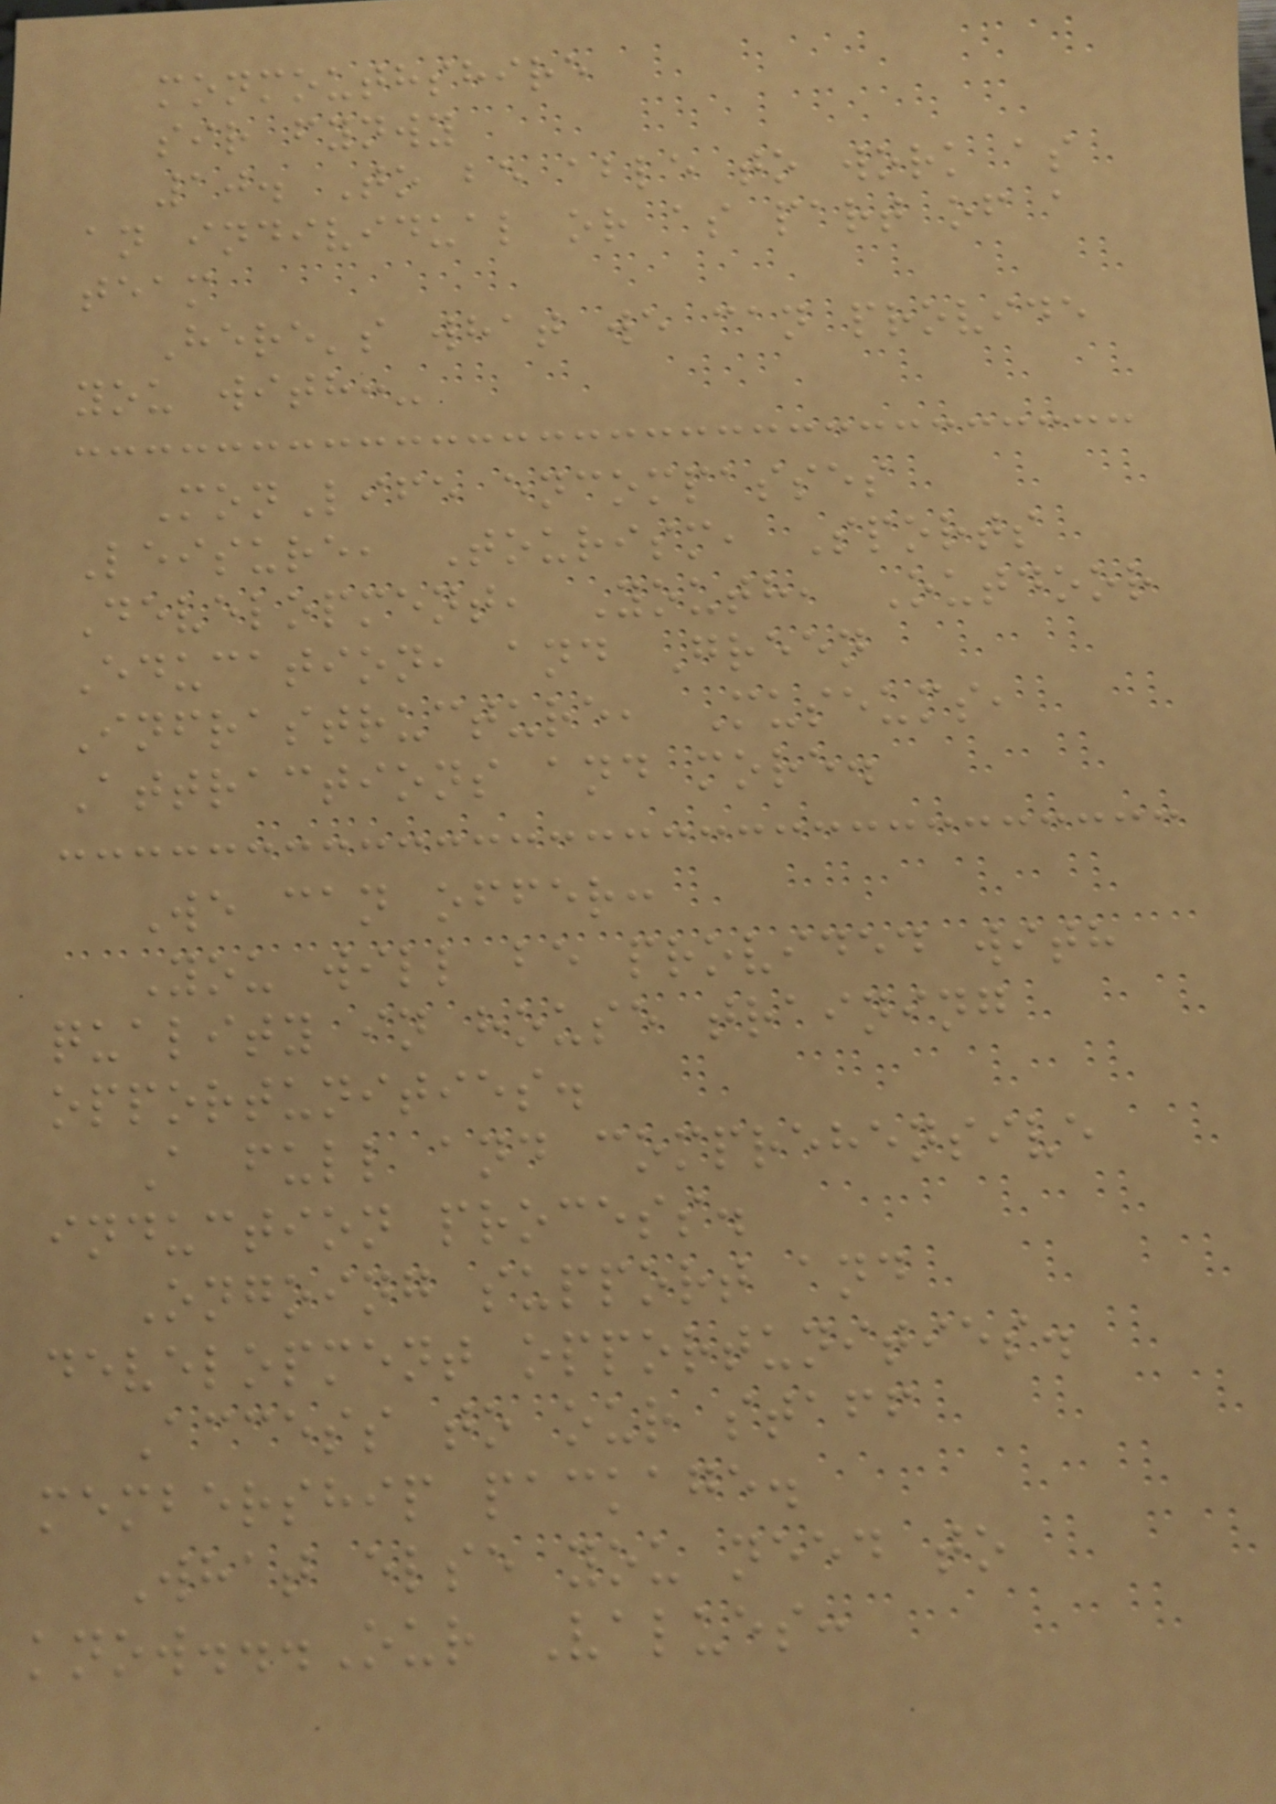monmouthshire
sir fynwy
10. To be able to work as
an individual or as part of a
team
Here's what we can provide
you with:-
MonLife encompasses
Leisure, Tourism, Sports
Development, Youth, Outdoor
Education, and Green
Infrastructure, Museums,
Attractions and more.
We can offer:
You will be provided with
quality in house training
opportunities.
A full and comprehensive
induction process.
Ongoing support and
development opportunities.
Access to our staff
membership package.
What else you need to
know...Our Values:
